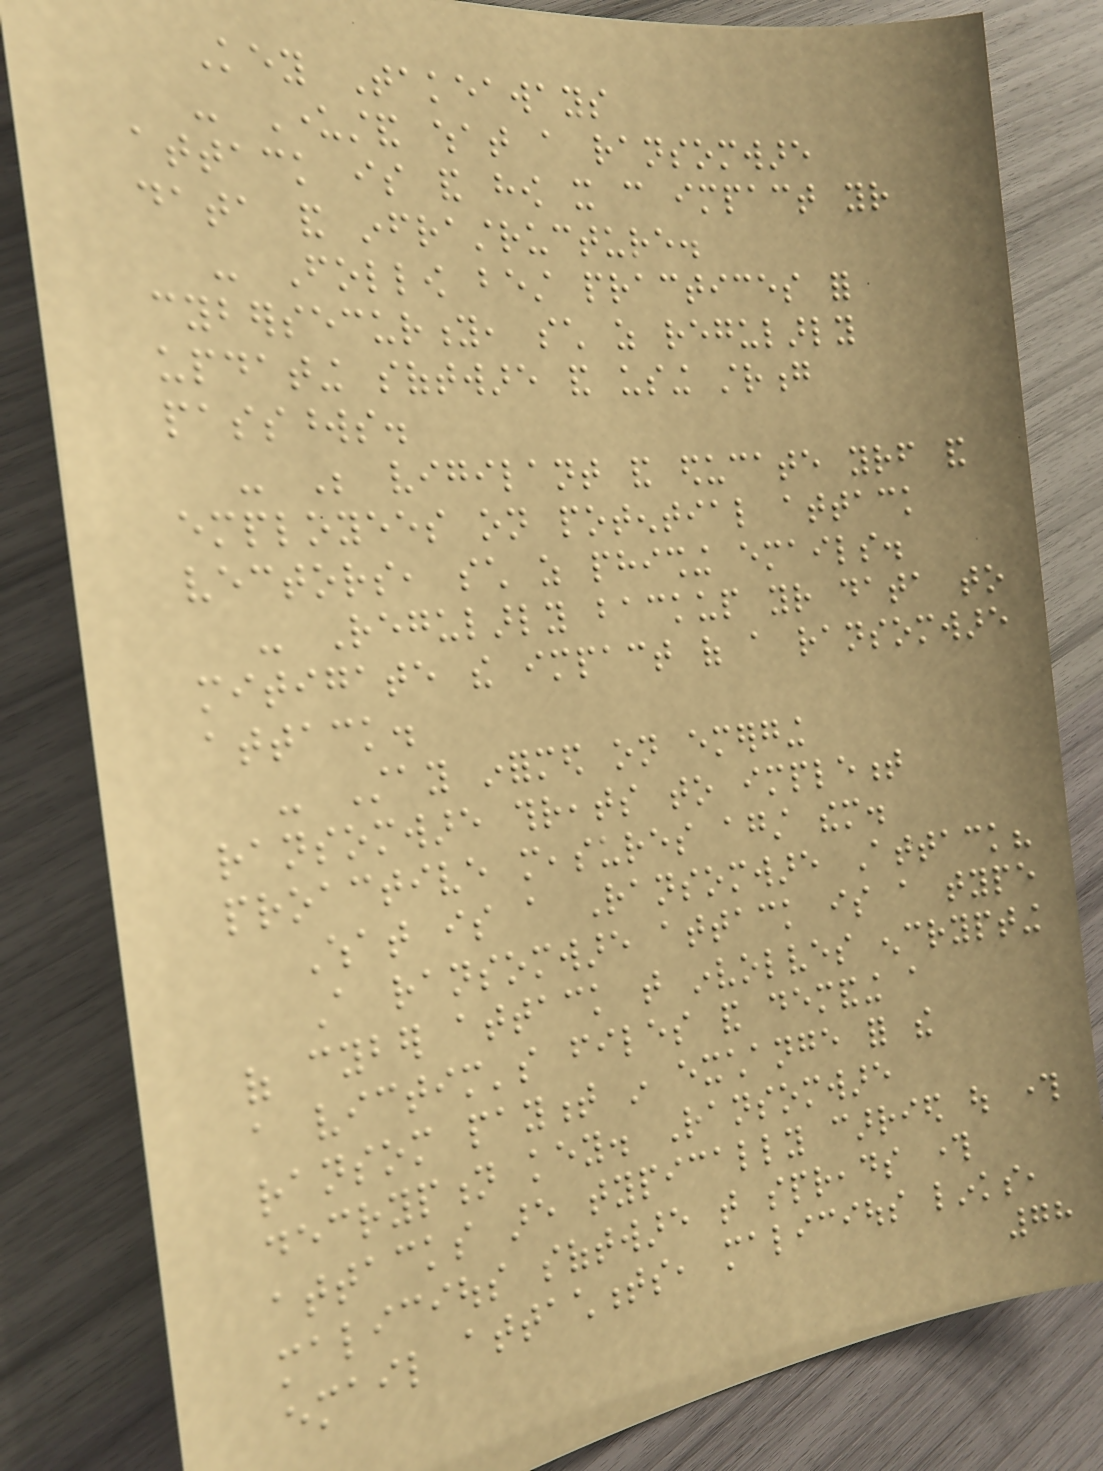Key Takeaways
- Understand what a ransomware
attack is and how it can impact your
data and infrastructure.
- Follow best practices for
cybersecurity, such as regularly
updating software and using strong
passwords.
- Be vigilant and educate yourself and
employees on potential attack
vectors, such as phishing emails.
- Regularly backup your data to
mitigate the impact of a ransomware
attack.
- Stay informed on emerging
ransomware threats to implement
proactive measures against them.
What is a Ransomware Attack?
A ransomware attack is a type
of cyber attack that involves encrypting
a victim's files and demanding a
ransom payment in exchange for the
decryption key. Ransomware
attacks are typically carried out through
malicious software that spreads through
email attachments, malicious links,
78
